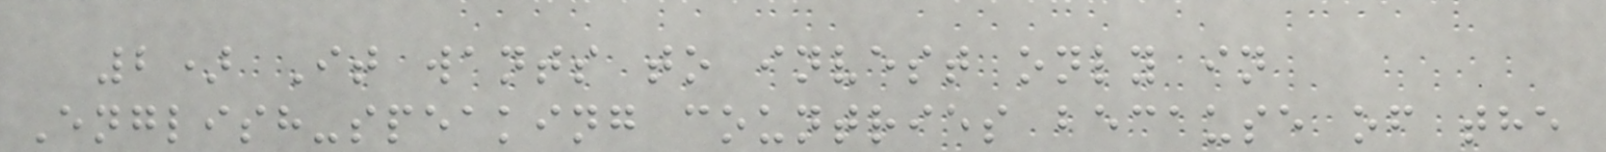2) It wants to invest only in
English-speaking countries because of the
